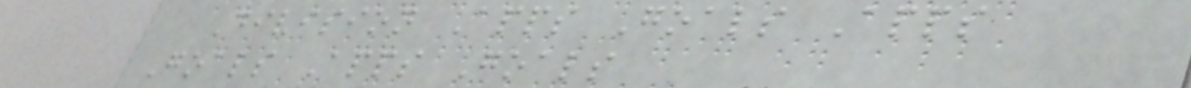Division Apps Goals Apps
Goals Apps Goals
